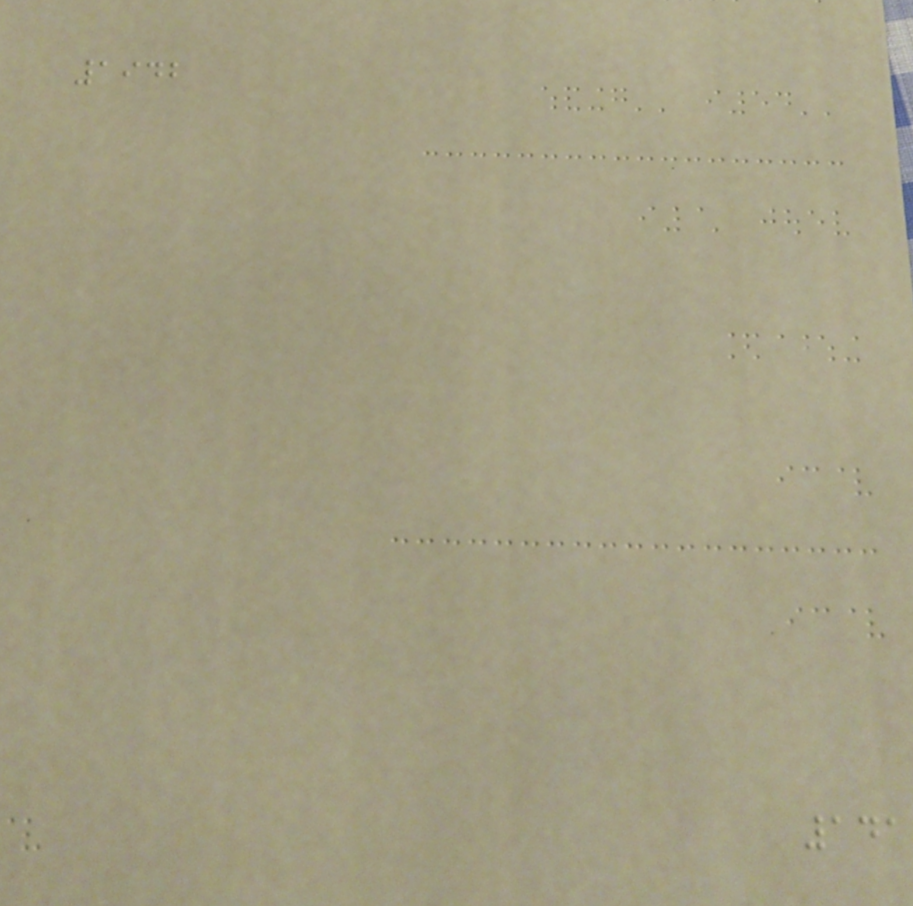1942
141
